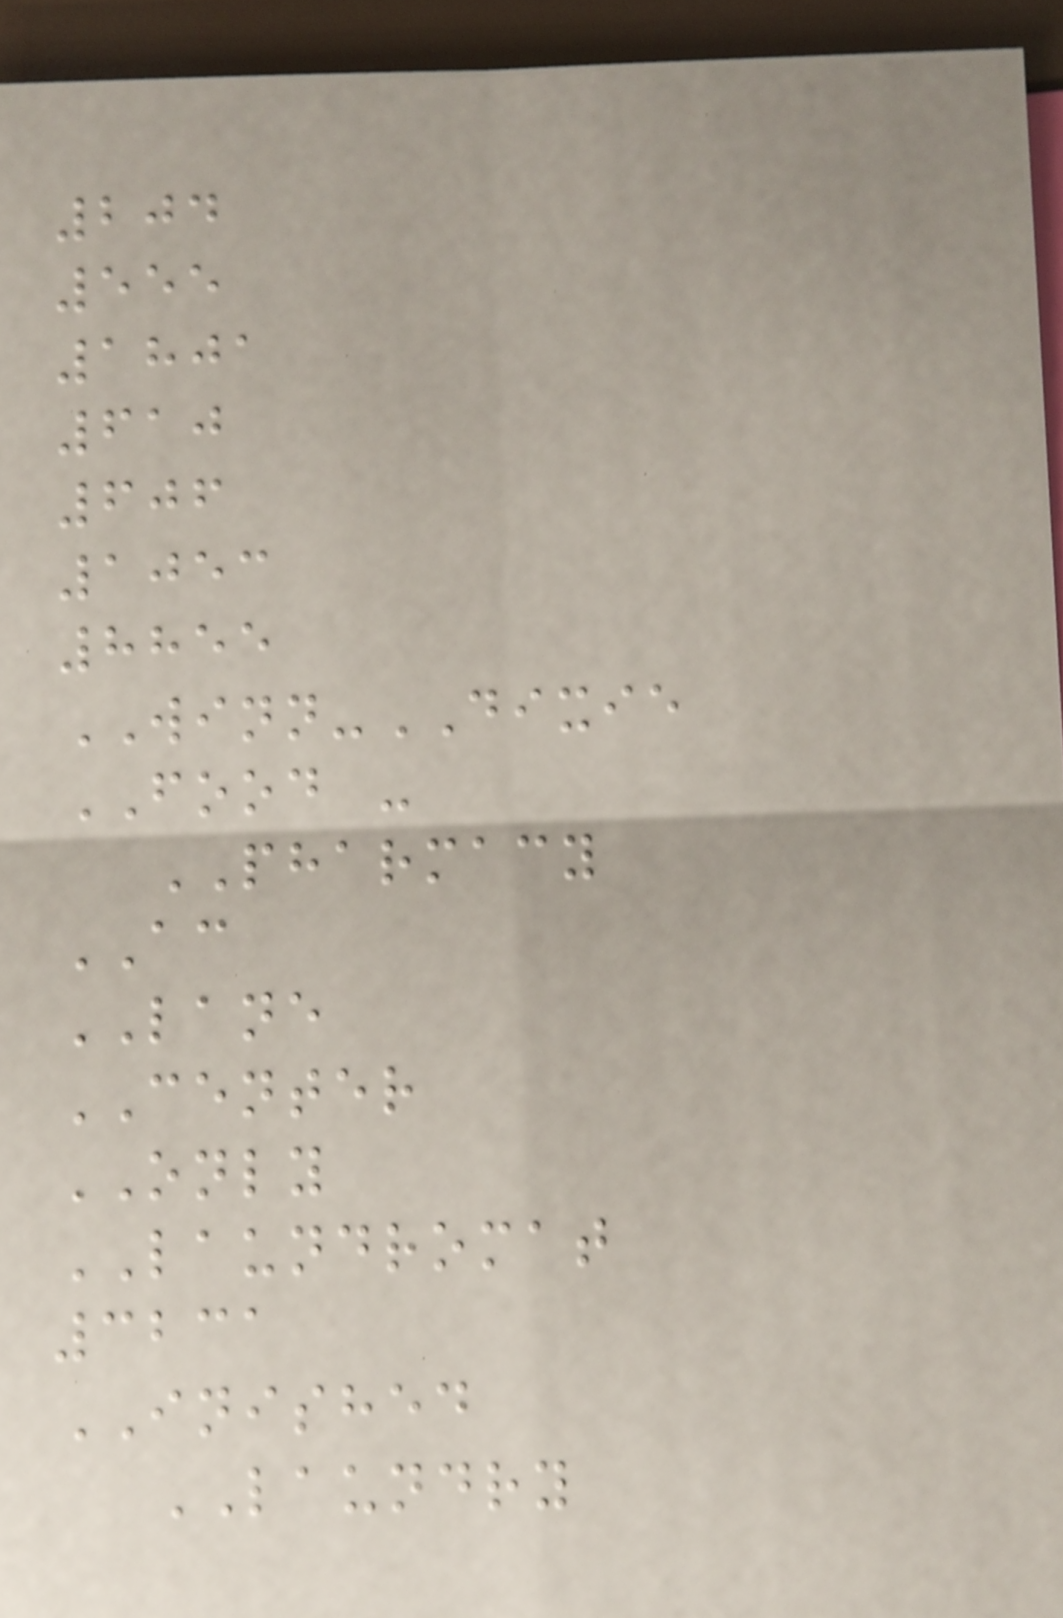204
555
1801
610
606
1053
8855
WINN-DIXIE
FOOD -
PHARMACY
AC
LANE
CENTER
ONLY
LAUNDROMAT
3231
INISHED
LAUNDRY
